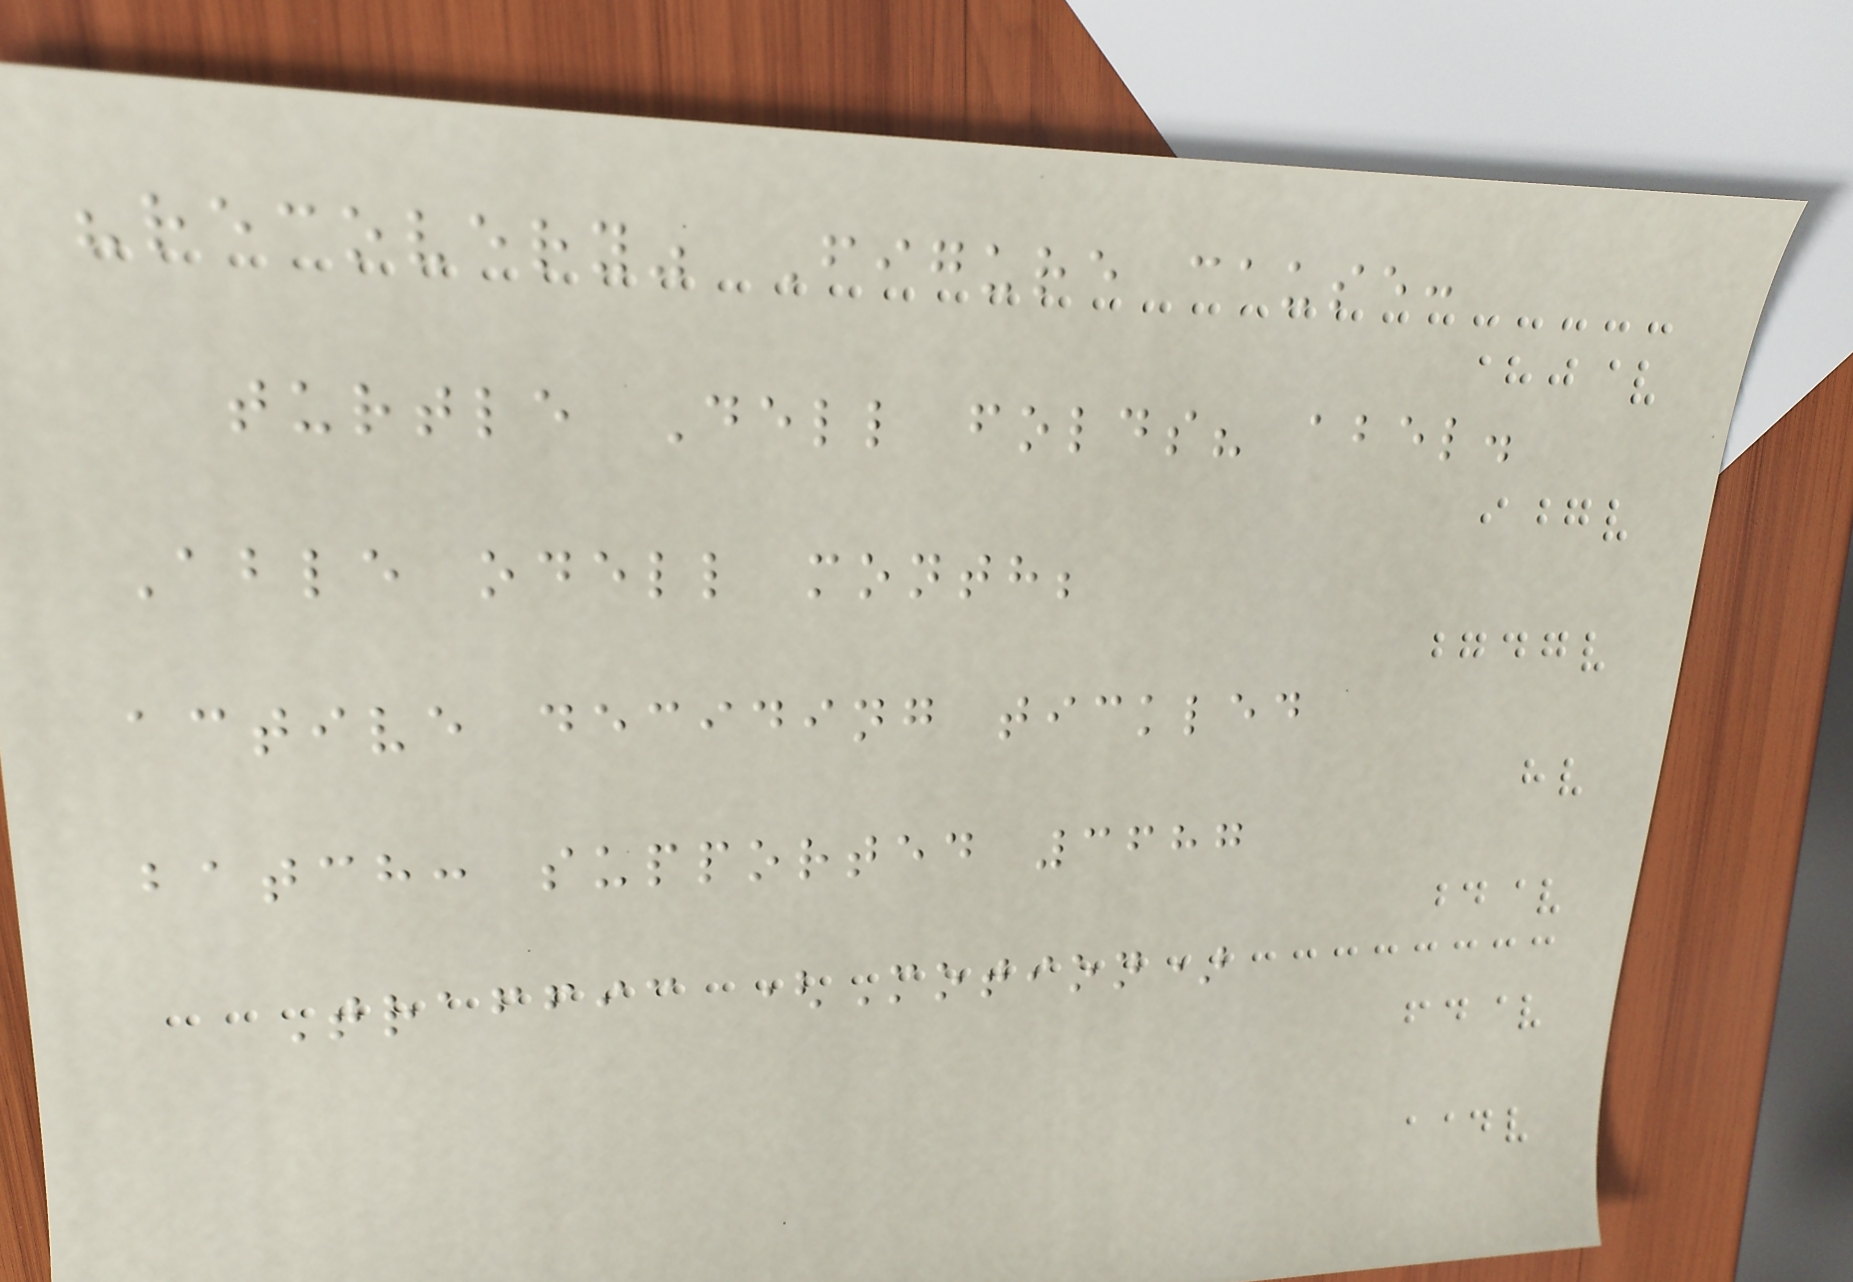"recovery" Figure cause:
turtle Dell folds? abel.
Able odell month;
active deciding tickled
batch: supported 3687
Traffic (Motion)
